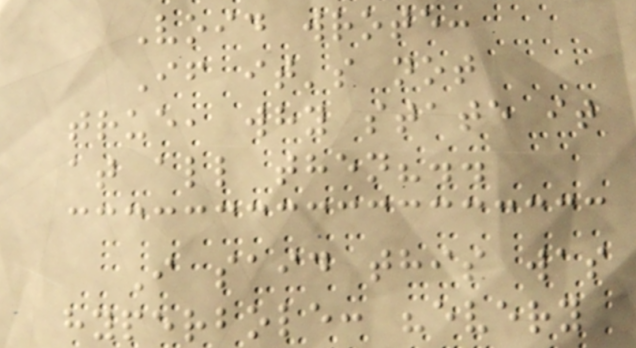Void wrote:
If it's not
true, why state it
at all then?..
I said this was
hyperbole: "every
